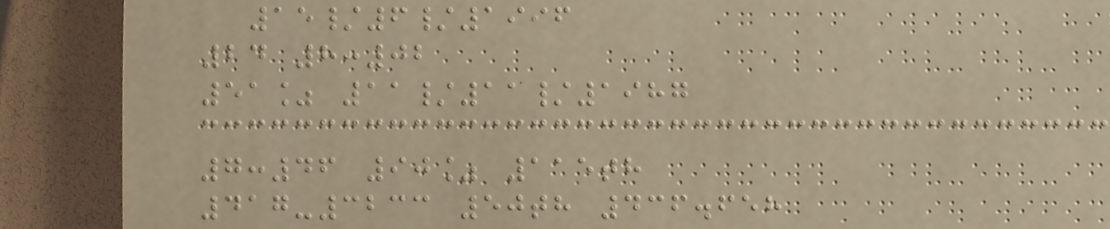15/6/1996
24 8:02
51% 11/11/1987
7:46 90% 115th
417-3233 50th 436.658
